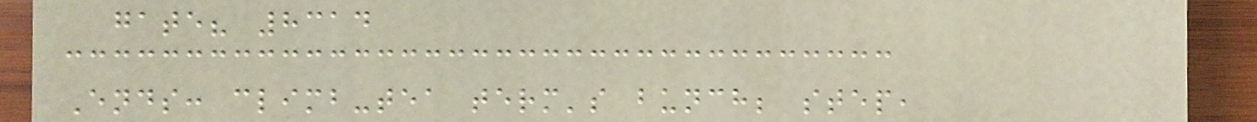gate? 8314
Ends: climb-tea term's bunch; step,
